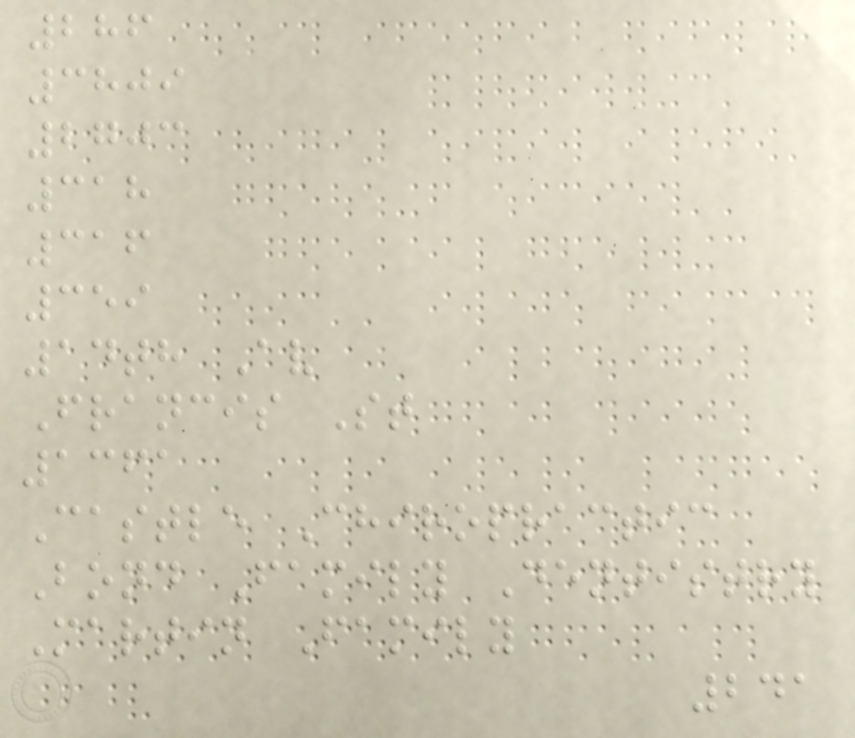286
3809
2703
318
316
359
14th Av
Francis St
1361
Castle Chiropractic
Bond Family Dentistry
Martin Family
241
